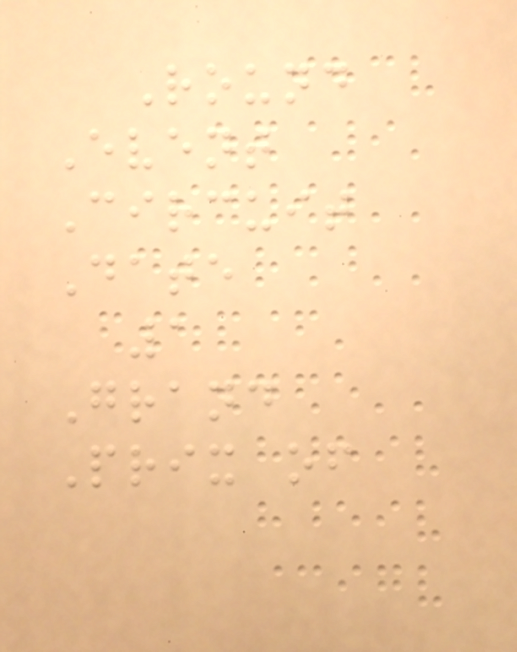Round
Event
Circuit
Date
1
Grand
Prix of
